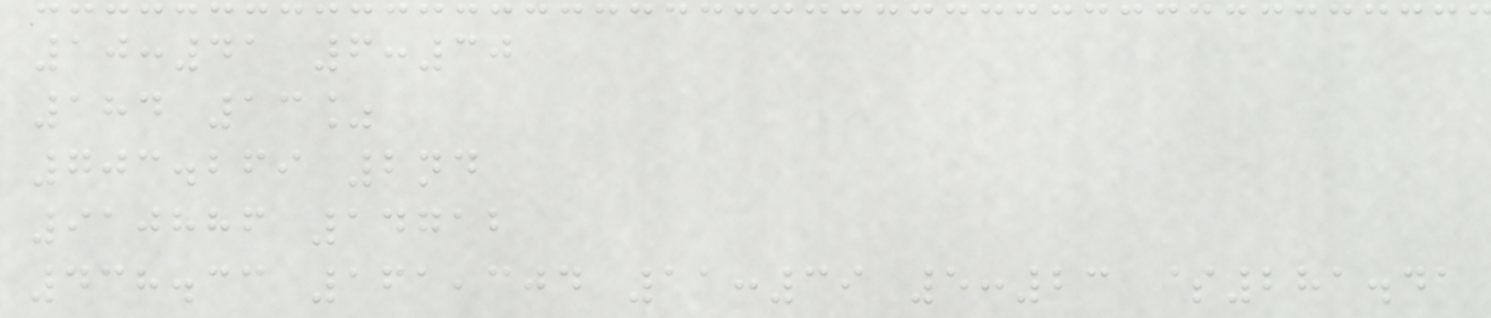10:41 6:30
184 13%
703.269 2nd
910886 14712
438.33 161,304 11:39 5:23 $281.41
